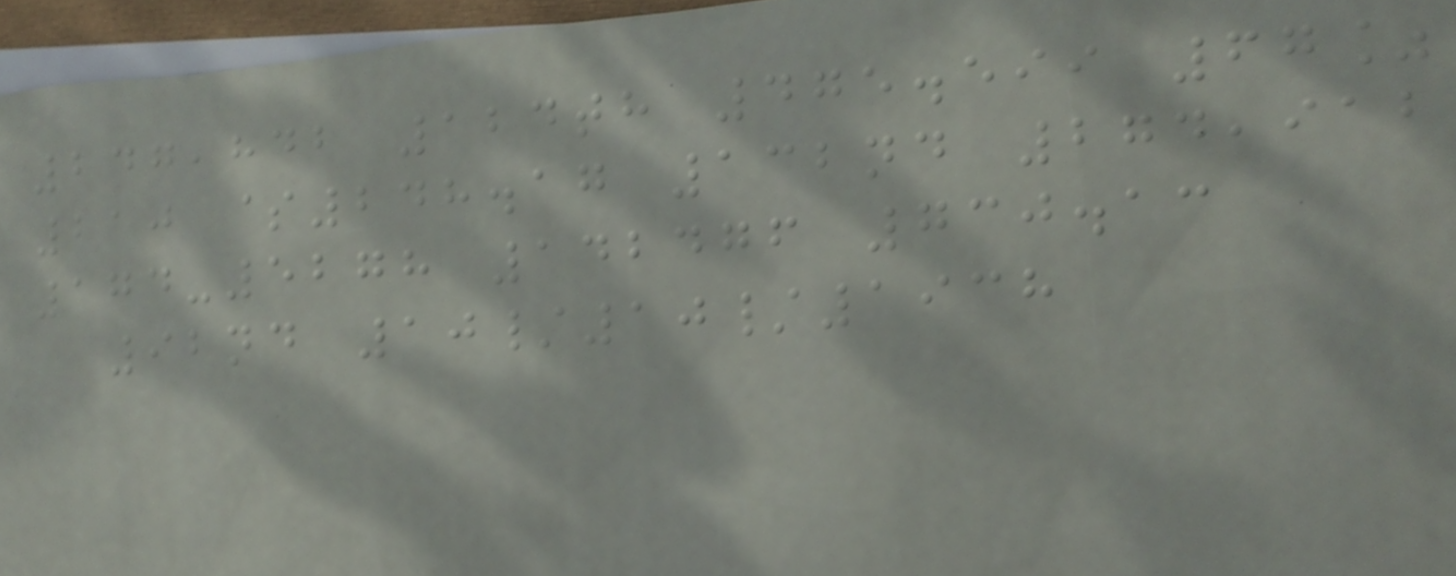247,842 124th 475.599 67%
210 $248.17 132nd 274,912
174-5278 142476 730.13
92nd 10/10/1938
